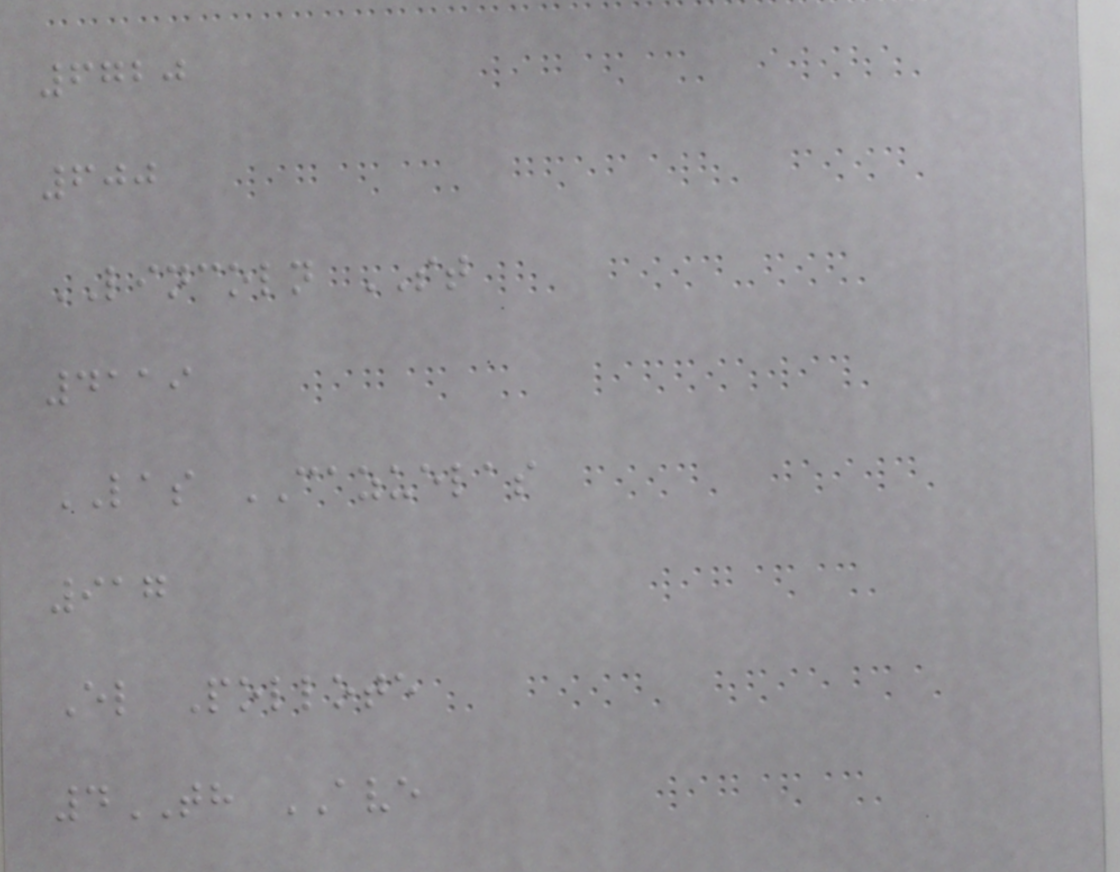6720
600
LINCOLN ST
4119
LAS CAZUELAS
917
El Pollote
4TH AVE
